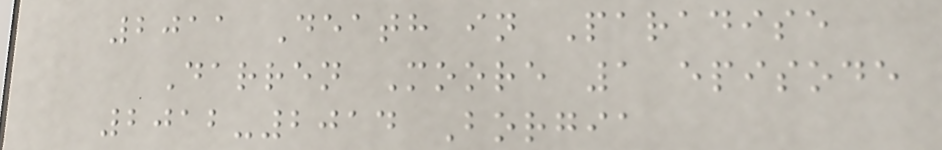2011 Death in Paradise
Darren Moore 1 episode
2012-2014 Borgia
